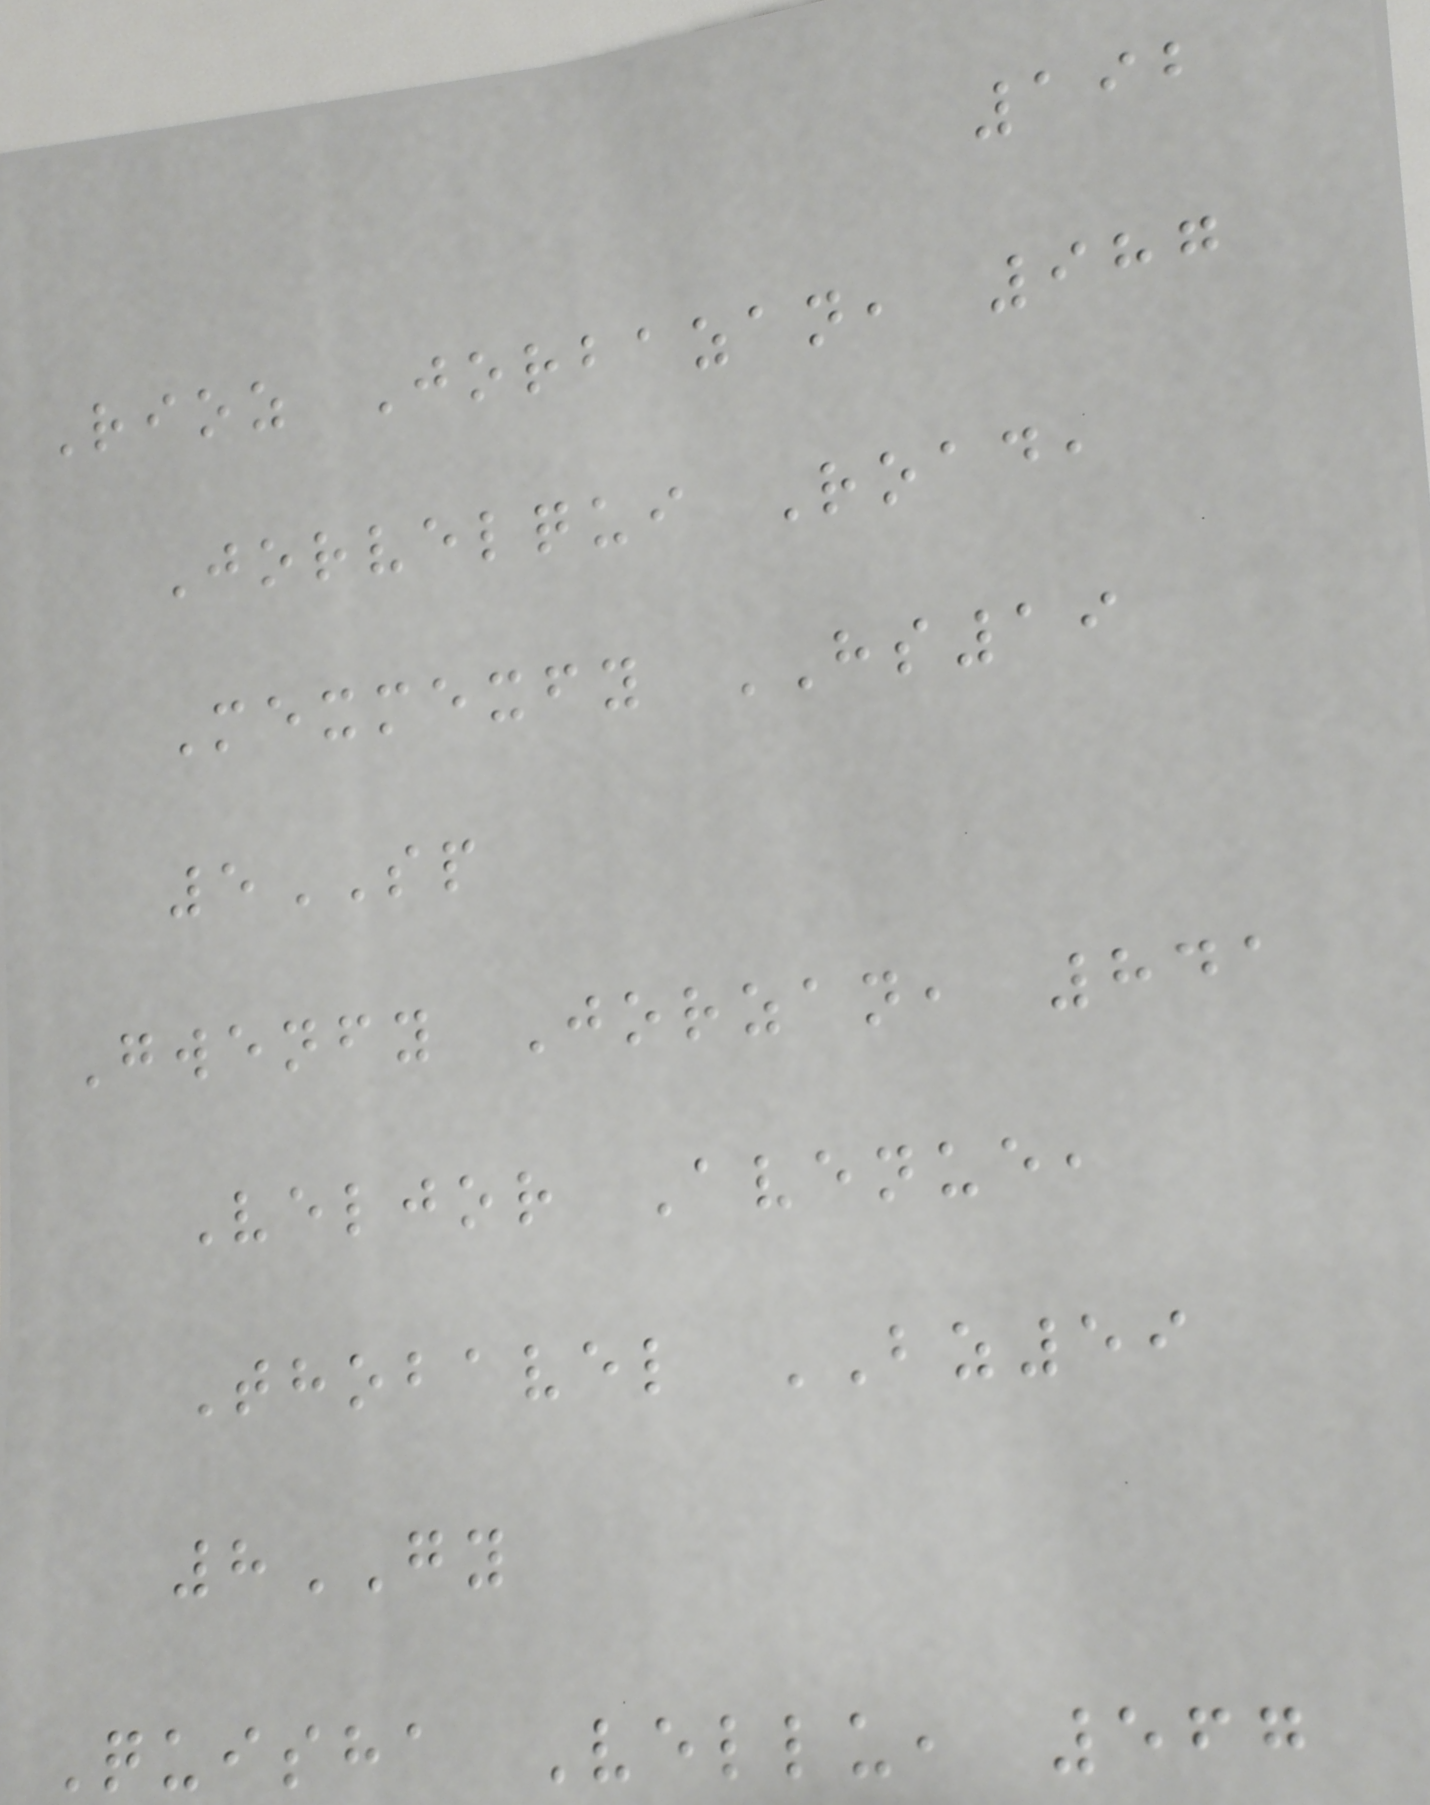192
Rioz Jorbazan, 987
Jorvelqui Road,
Mexmexfy HS19
5SP
Gwenfy Jorzan, 841
Veljor Avenue,
Thobavel BZ59
8GY
Quisha Vellu, 567
